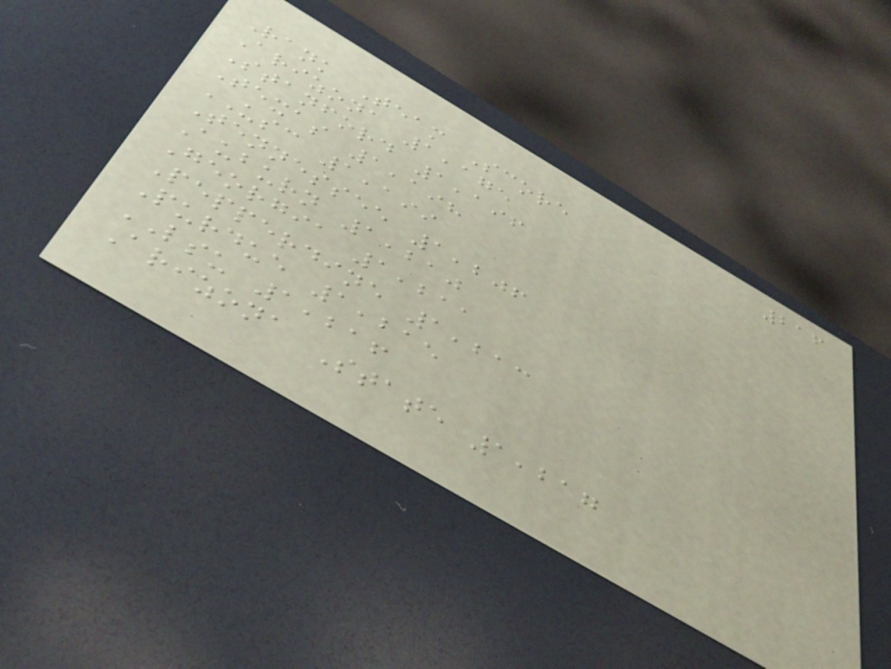216
Rank Team Score
Arizona 1,175
Stanford 1,196
Texas 1,198
USC 1,199
Tennessee 1,206
Auburn 1,210
Georgia 1,211
Pepperdine 1,213
Purdue 1,215
LSU 1,216
Arizona State 1,217
